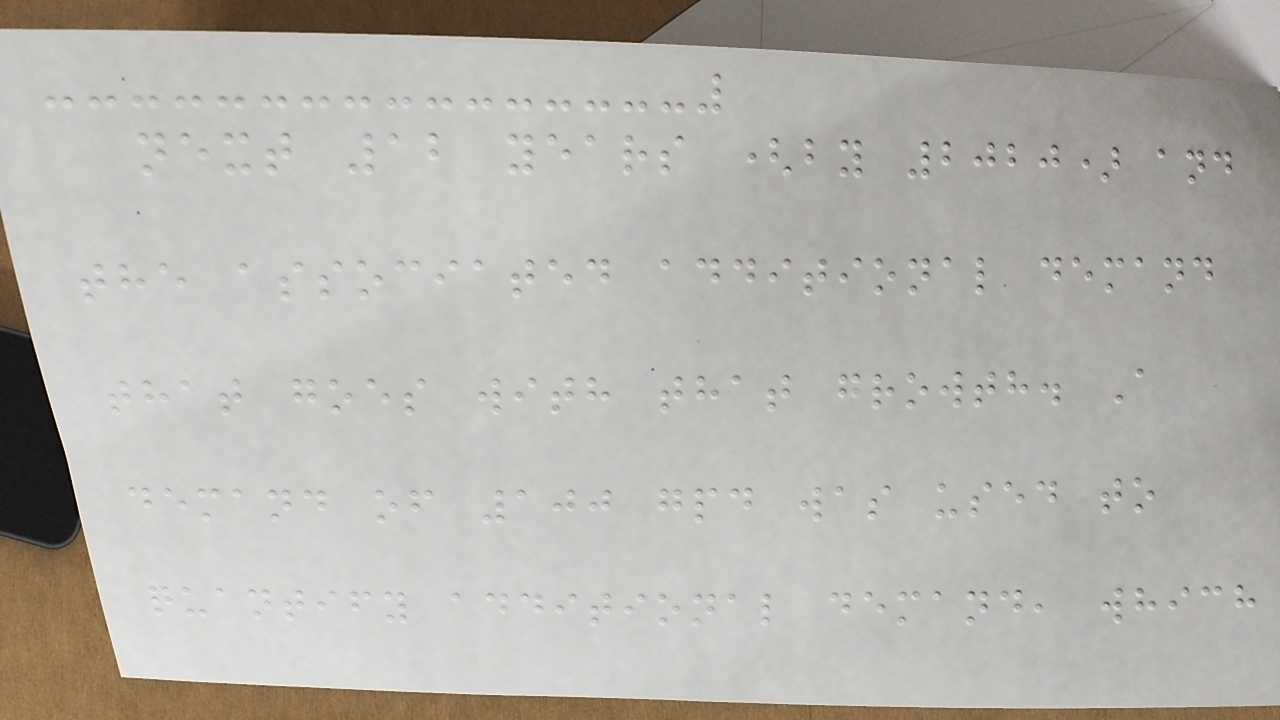next 12 years (by 2020) and
the associated additional demand
that goes with that growth. A
demand of 100 gpd was used to
quantify additional demand, which
